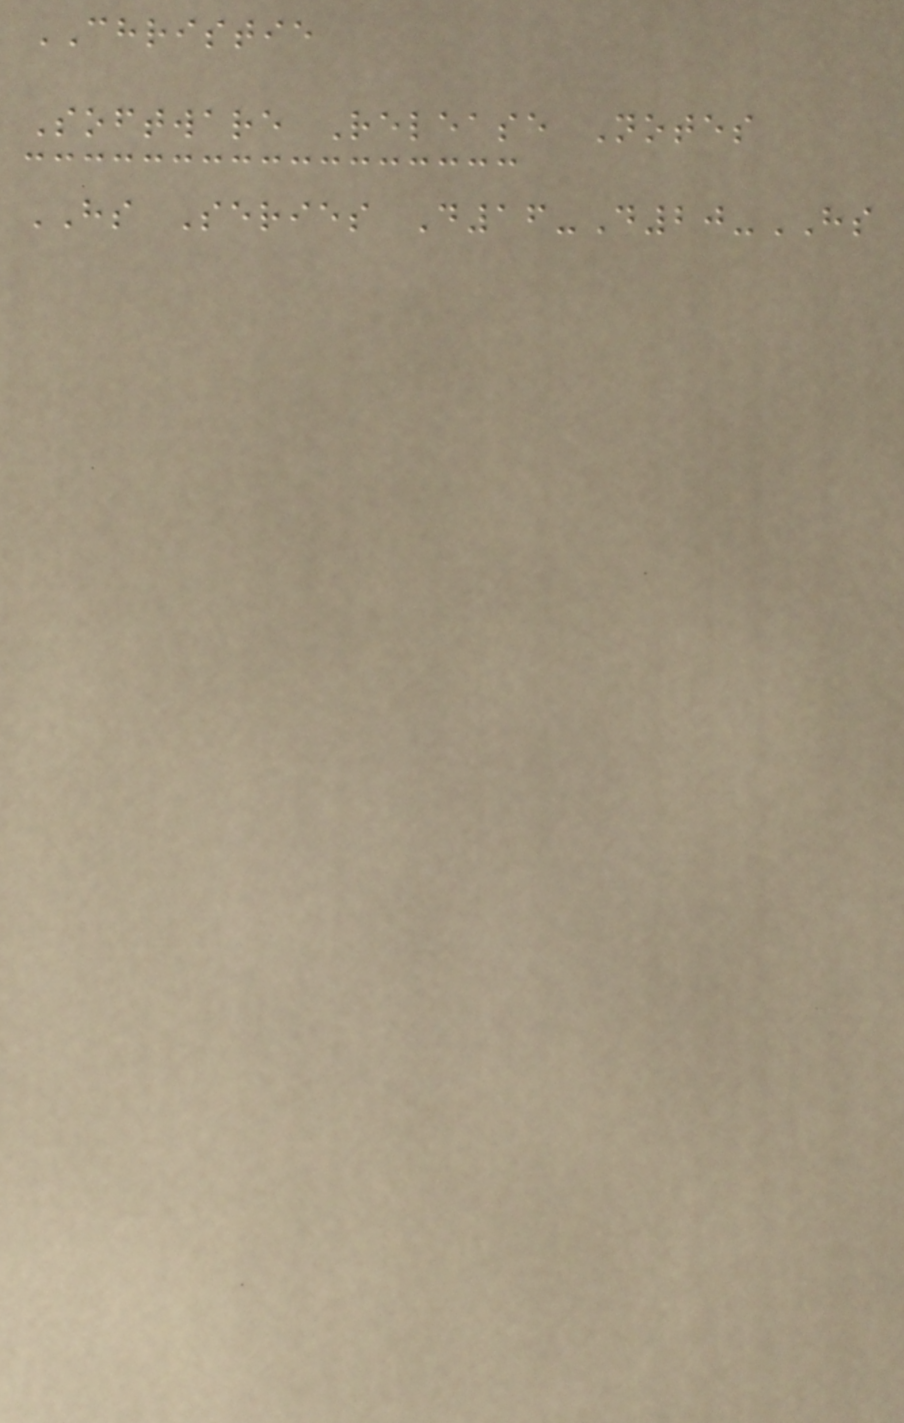CHRISTIE
Software Release Notes
HS Series D16-D20-HS
